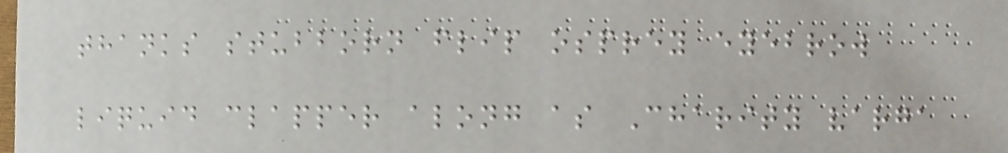thanks stubborn flip osprey eyebrow
liquid clapper along as Charity varga
